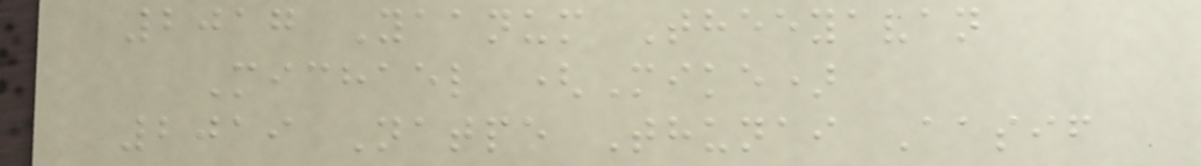2017 Yaanum Theeyavan
Michael (Mike)
2019 Natpe Thunai Aasif
